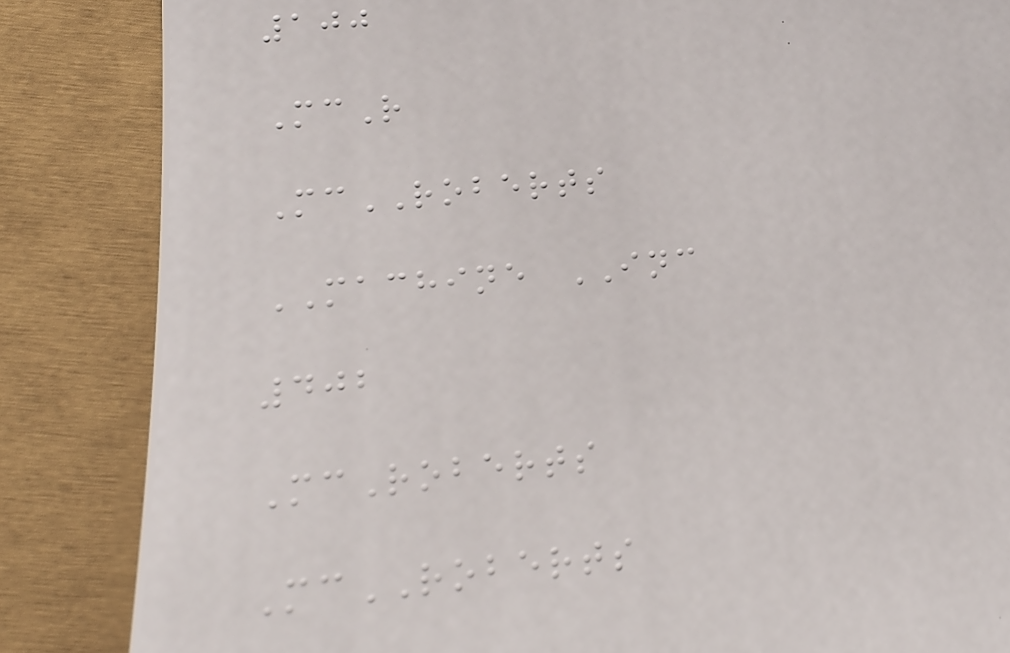100
McR
McROBERTS
MACHINE INC
402
McRoberts
McROBERTS
